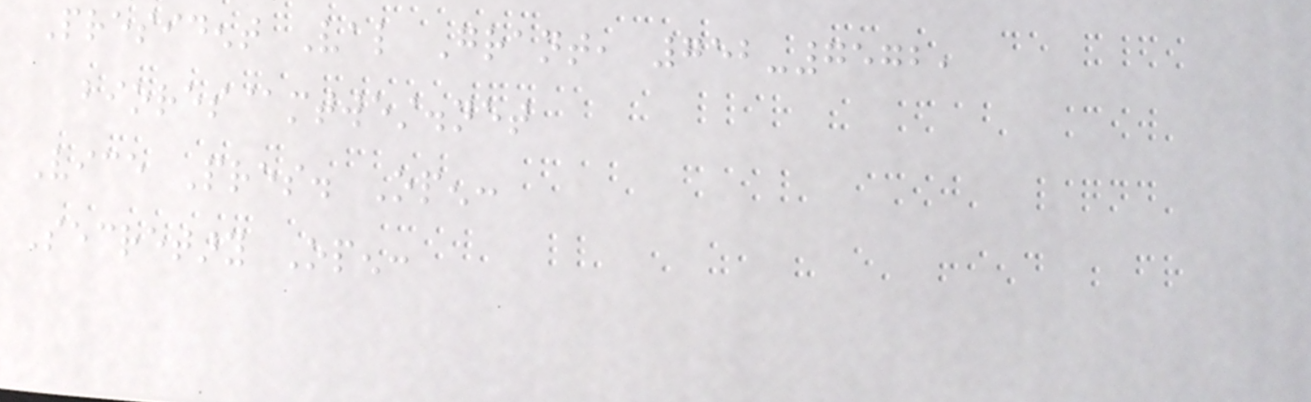President Val Grant, 752-7572,
biores@mtwest.net
Vice Pres. Open:
Secretary Open:
